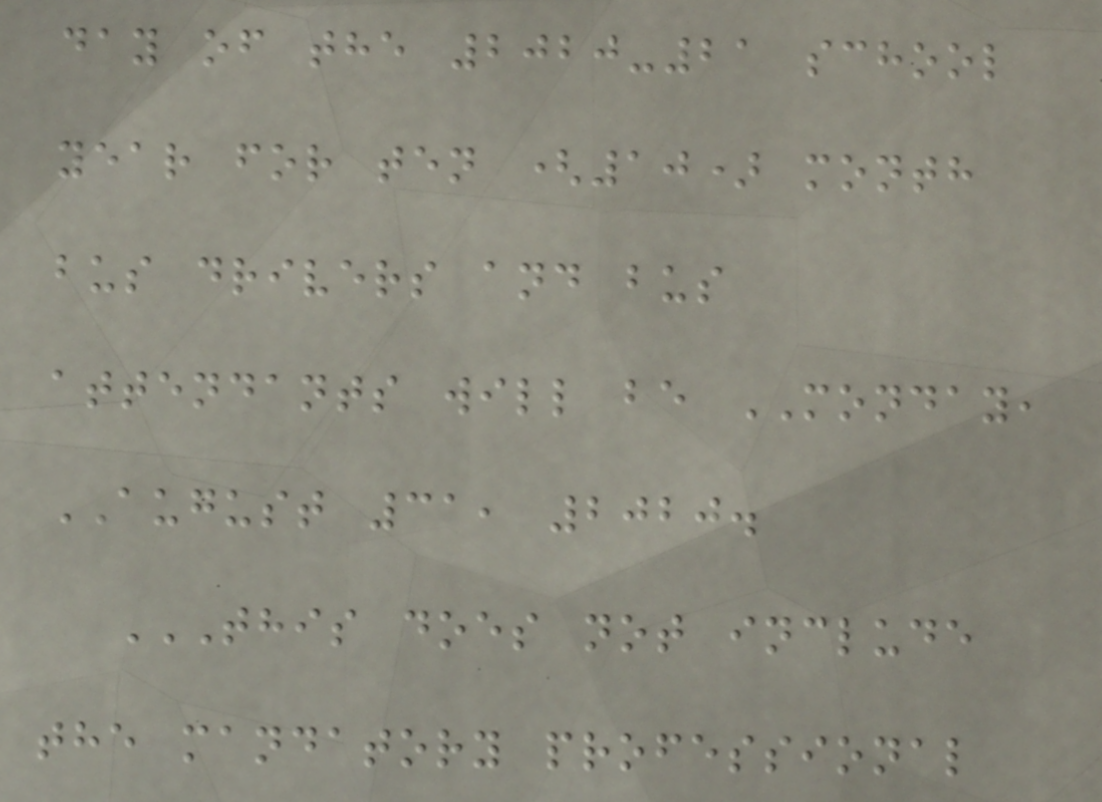day of the 2020-21 school
year for ten (10) month
bus drivers and bus
attendants will be MONDAY,
AUGUST 31, 2020.
THIS DOES NOT INCLUDE
THE MANDATORY PROFESSIONAL
